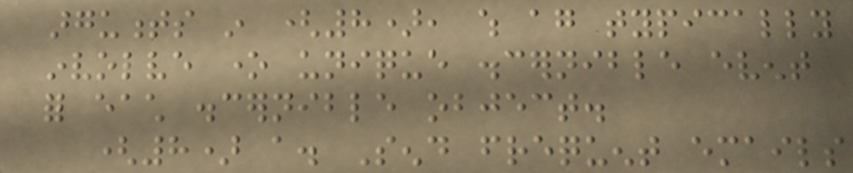arguments in (8), which again typically
involve one unique discernible event
for each discernible object.
(8) a. Send frequent emails
